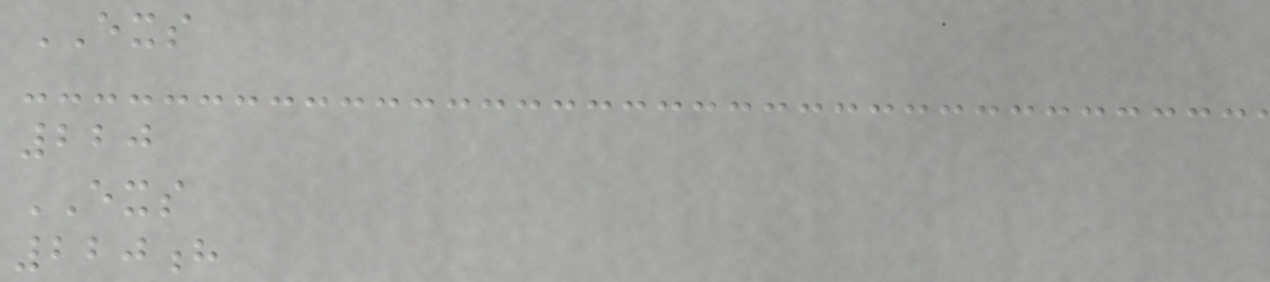EXS
220
EXS
220h
